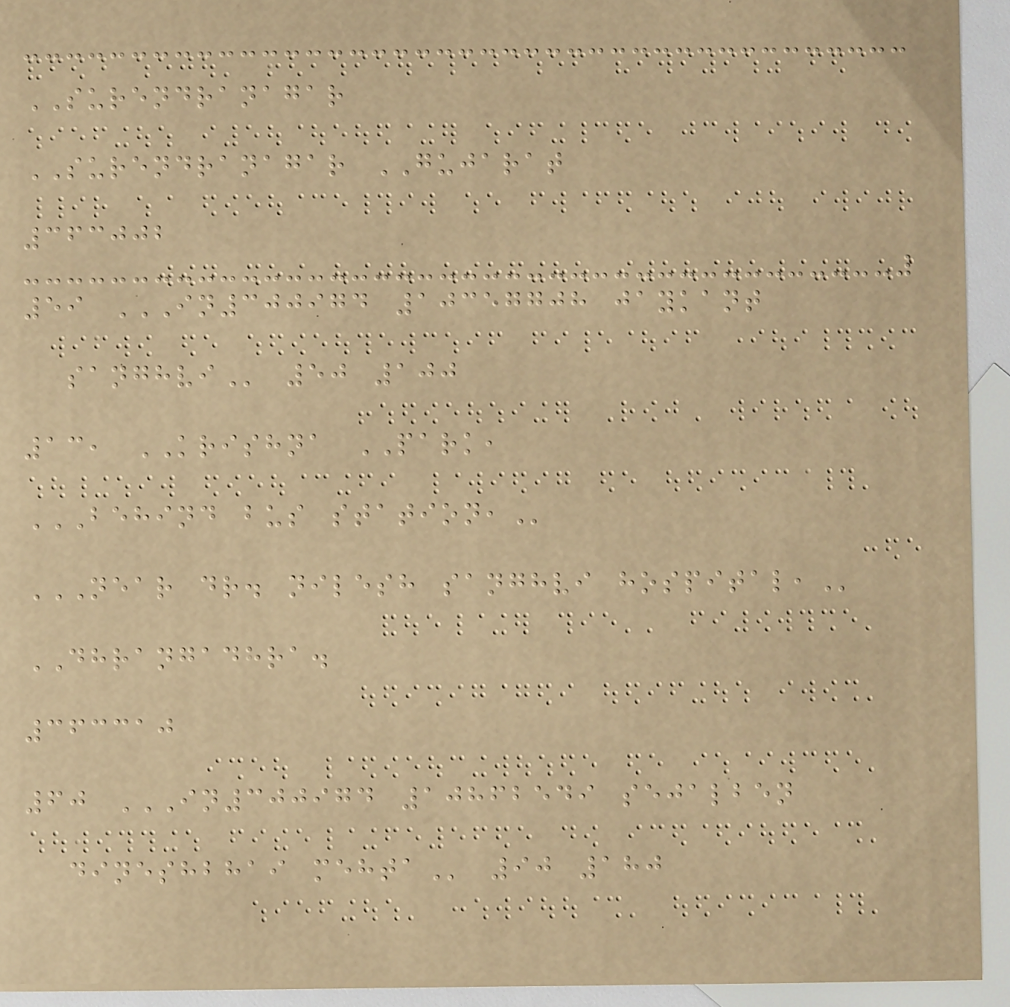SURENDRANAGAR
SURENDRANAGAR GUJARAT
363002
59 IN300974 10357708 JAYKANT
SANGHVI 50 100
13, KRISHNA PARK,
BEHIND BUS STATION,
NEAR DR. NILESH SANGHVI HOSPITAL,
DHRANGADHRA.
363310
60 IN300974 10862549 SEJALBEN
DINESHBHAI MEHTA 90 180
